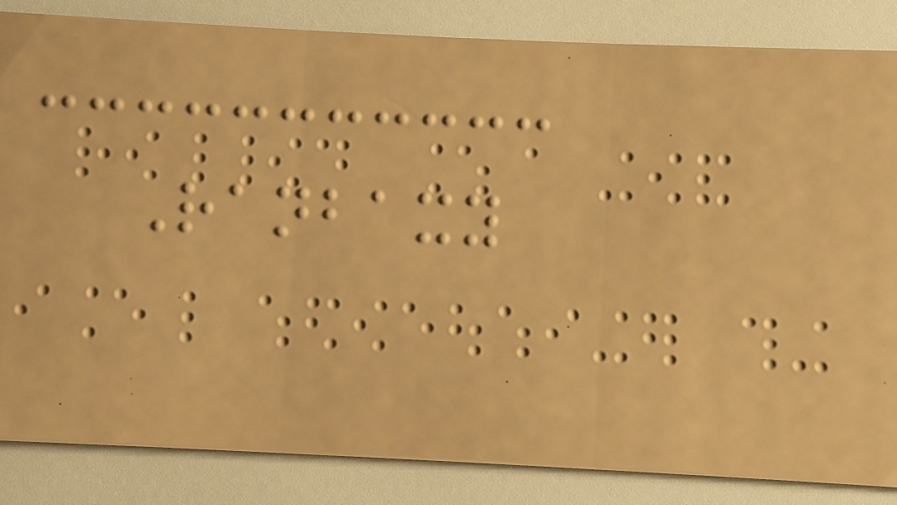Ranbaxy
